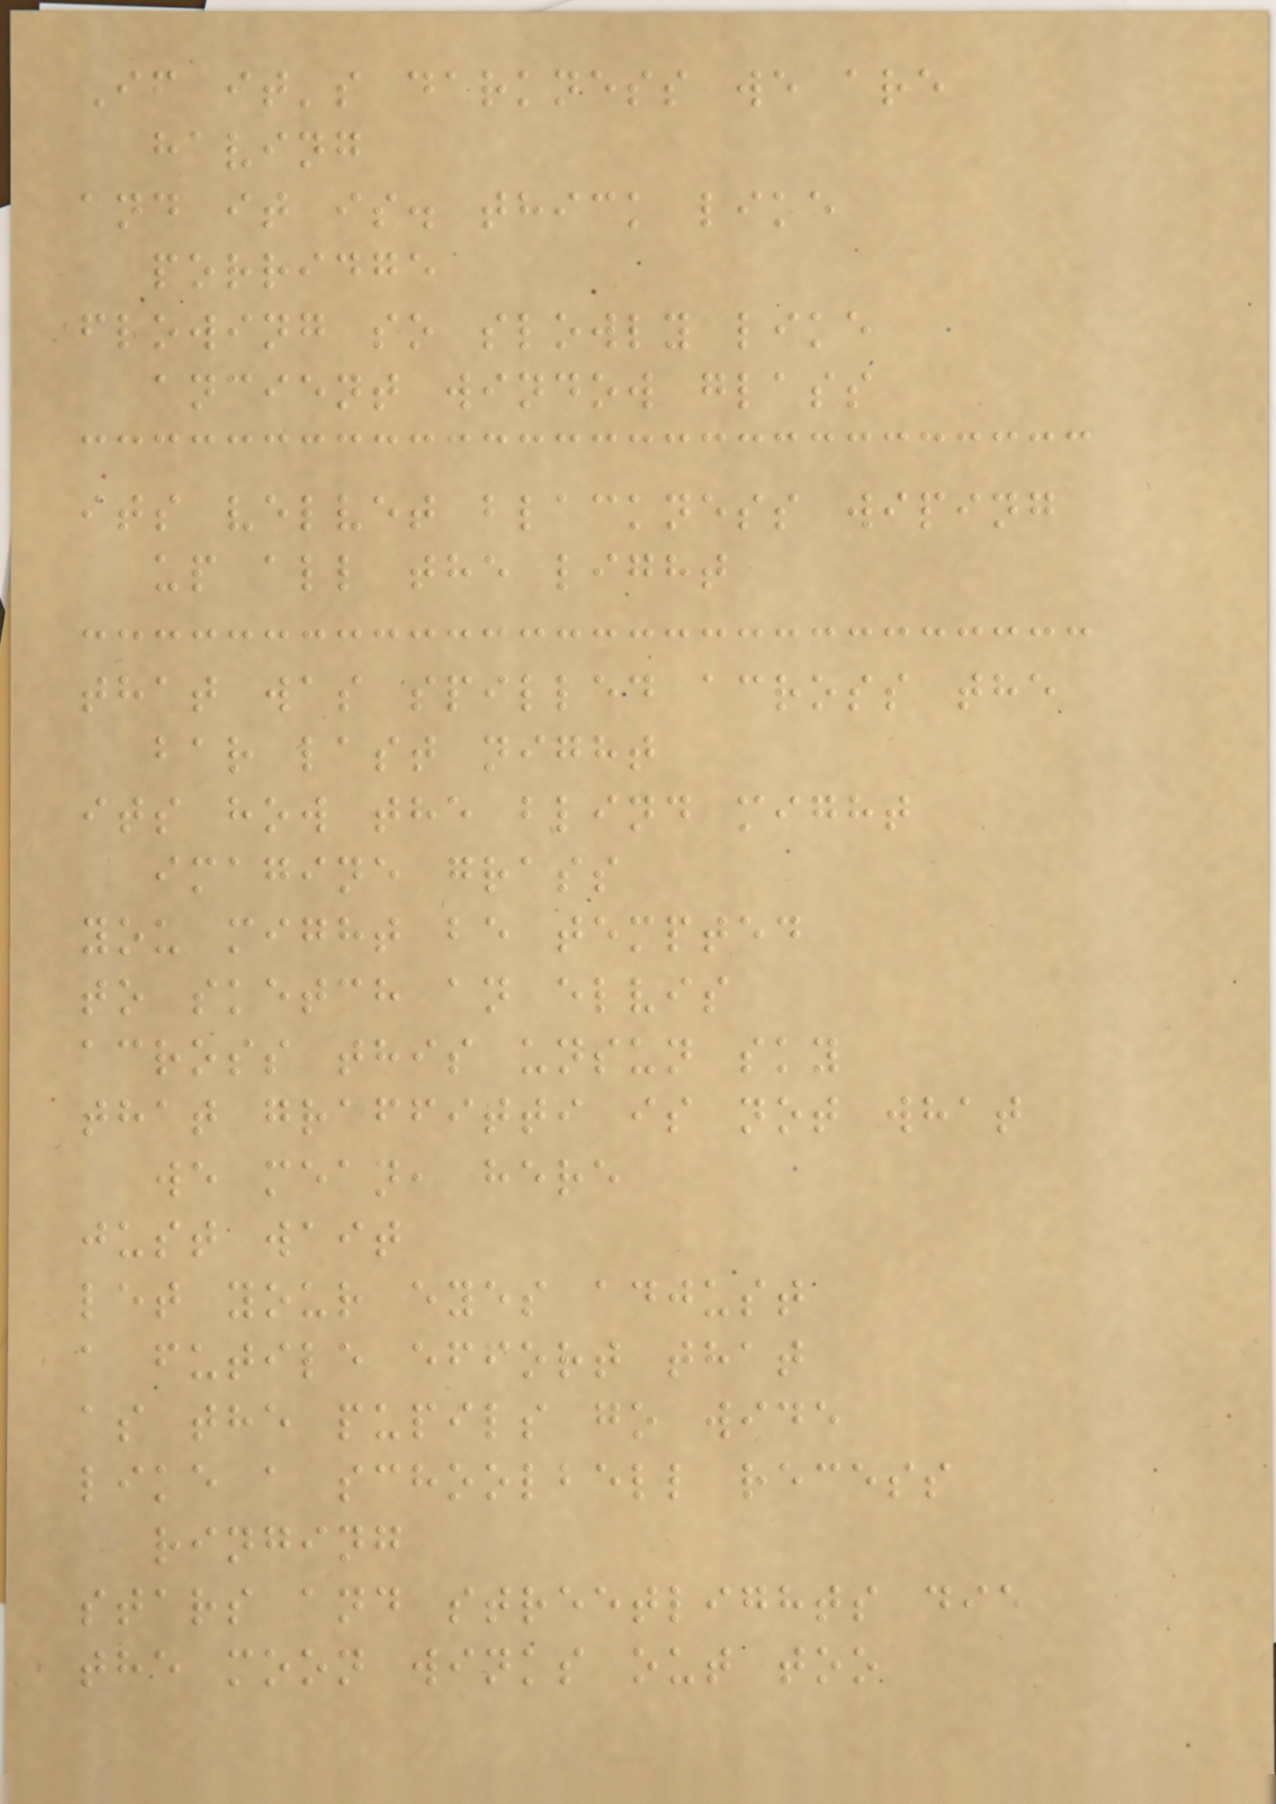If it's darkness we are
having
and it is. thick like
porridge
flowing so slowly like
ancient window glass
its velvet blackness wiping
up all the light
that was spilled across the
bar last night
its how the blind might
imagine grass
you might be tempted
to sketch an elvis
across this unsun sky
that graffitti is not what
we mean, here
just wait
let your eyes adjust
a futile effort that
as the pupils go wide
like a schoolbell recess
ringing
stars and streetlights die
the moon winks out too
